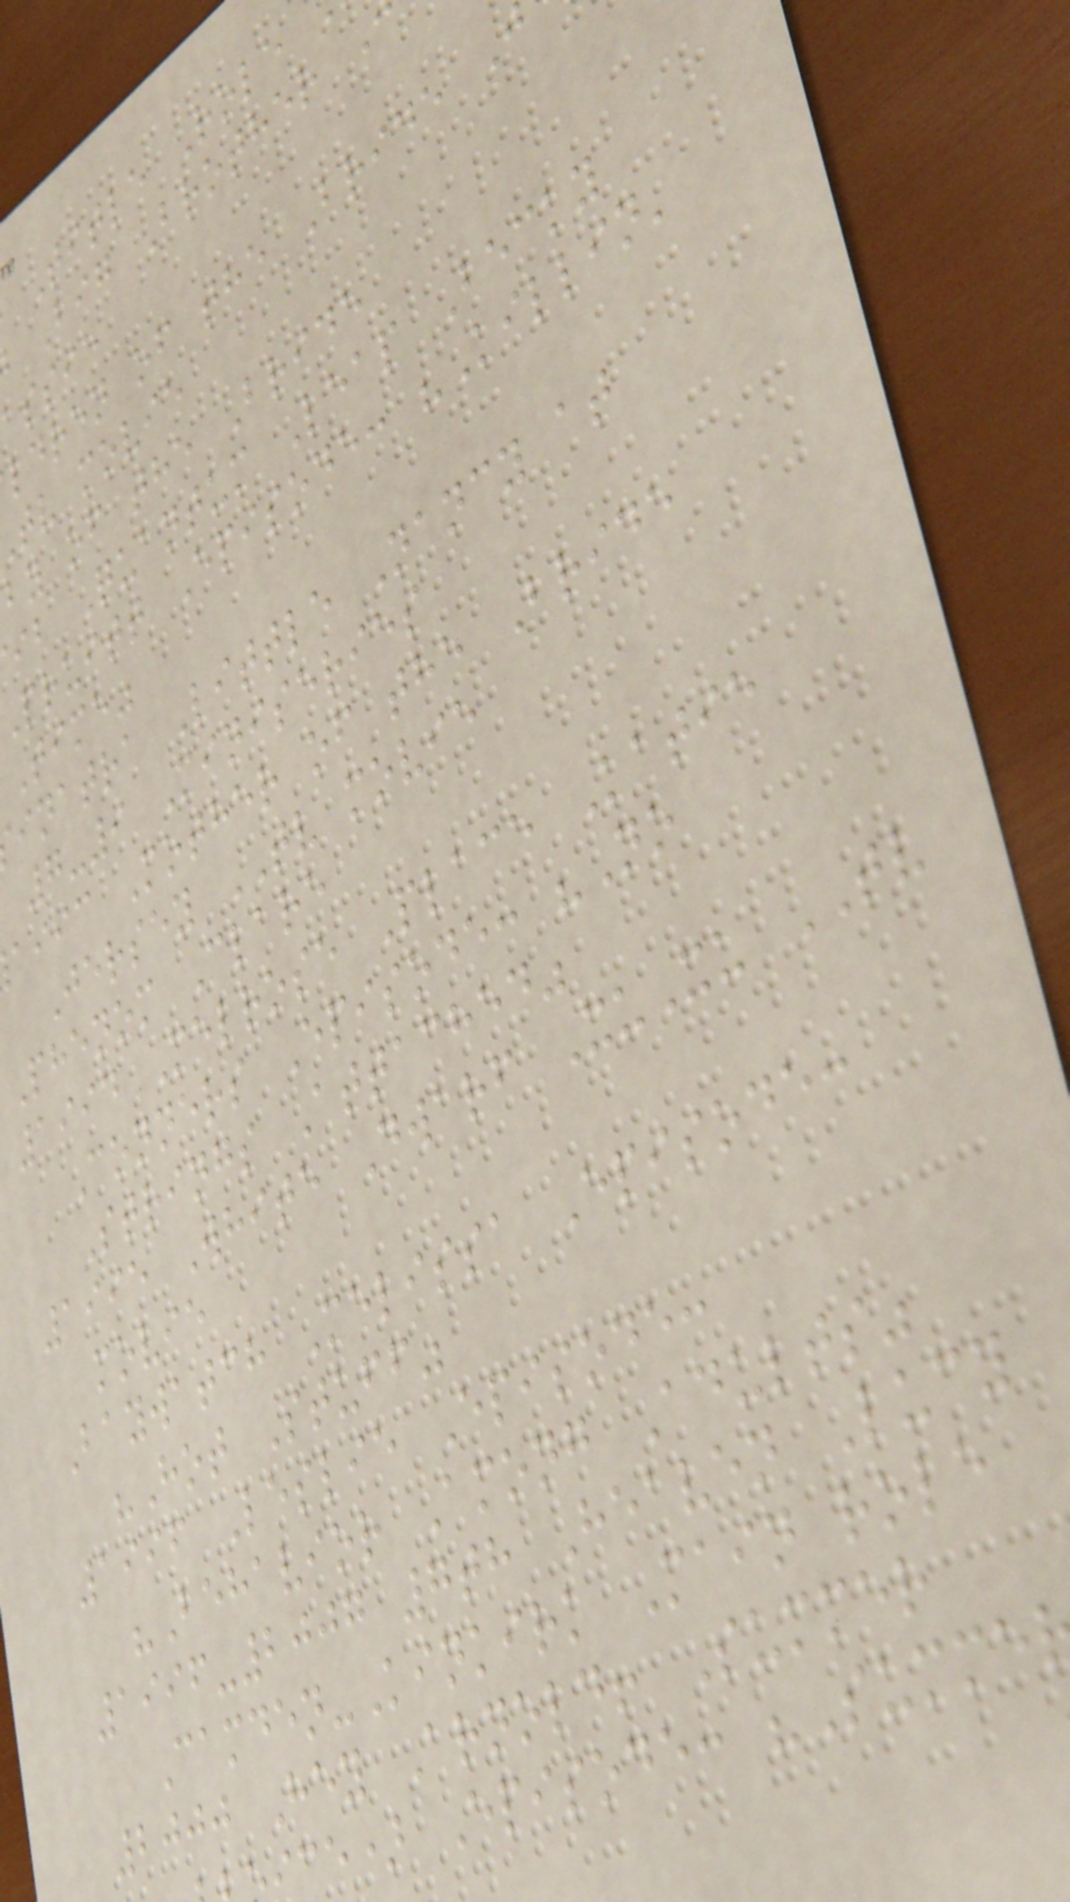Title Role
Big Brother
ssie
ldren of the Bride J
tv movie
by of the Bride
ib Quantum Leap Becky
pruitt Episode: "Killin'
Time"
inatra Little Nancy at
7-9 Miniseries
aiic Mother of the Bride
Jersey TV movie
Phenom Clare
1994 Melrose Place Katie
Conners Episode: "No
Strings Attached"
1995 White Dwarf XuXu TV
movie
Baywatch Melissa Episode:
"Hot Stuff"
1996 Leslie Episode:
"Behavior Among Adults"
1996-2007 7th Heaven Lucy
Camden-Kinkirk Main role
2000 Hey Arnold! Summer
ce) Episode: "Summe
